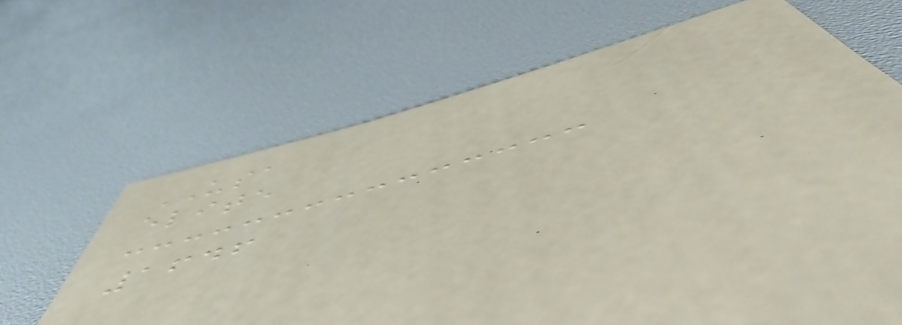USA
elite
1646
